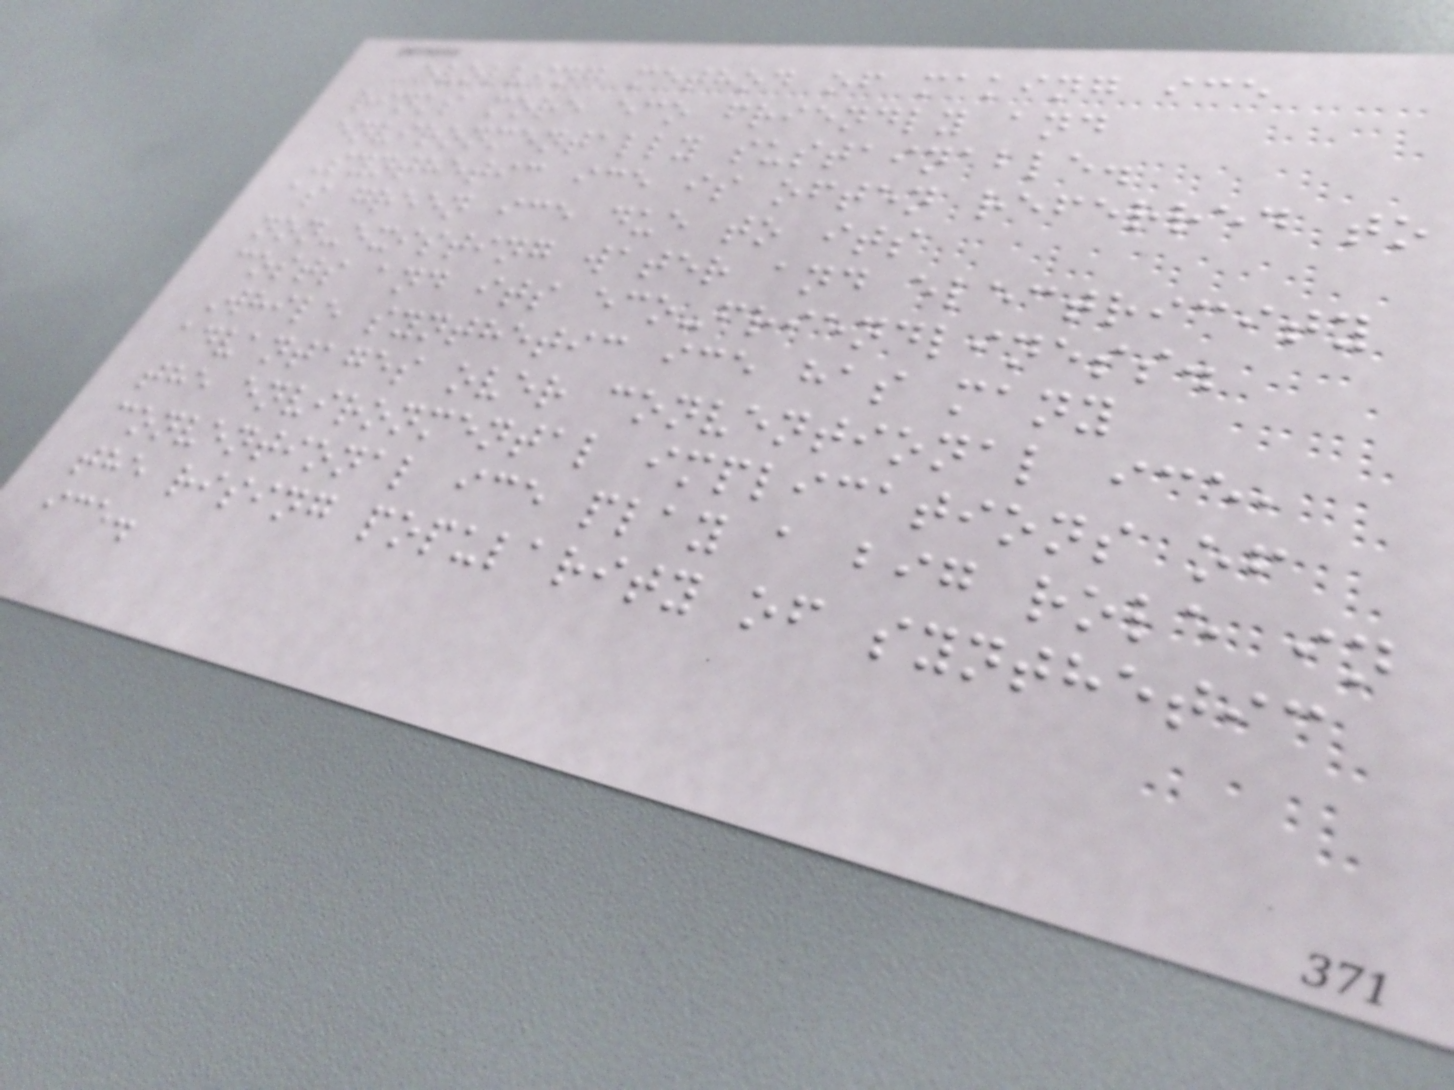evolving method of making ice
rinks more eco friendly and
environmentally sustainable.
Synthetic ice is often referred to
as green ice due to its
non-existing water and electricity
costs and its eco-friendliness.
While synthetic ice has many
advantages over conventional ice,
the environmental implications of
conventional ice play a big role in
the rising popularity of synthetic
ice.
